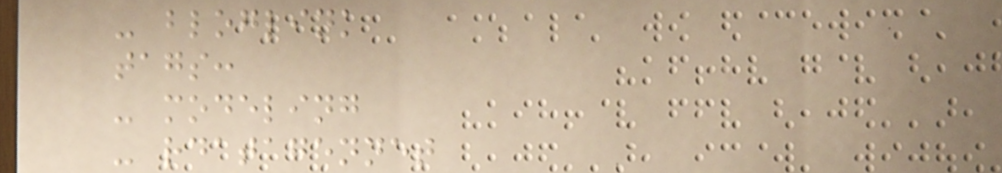- bloglink
tags:
- modeling
- rdatagennet
